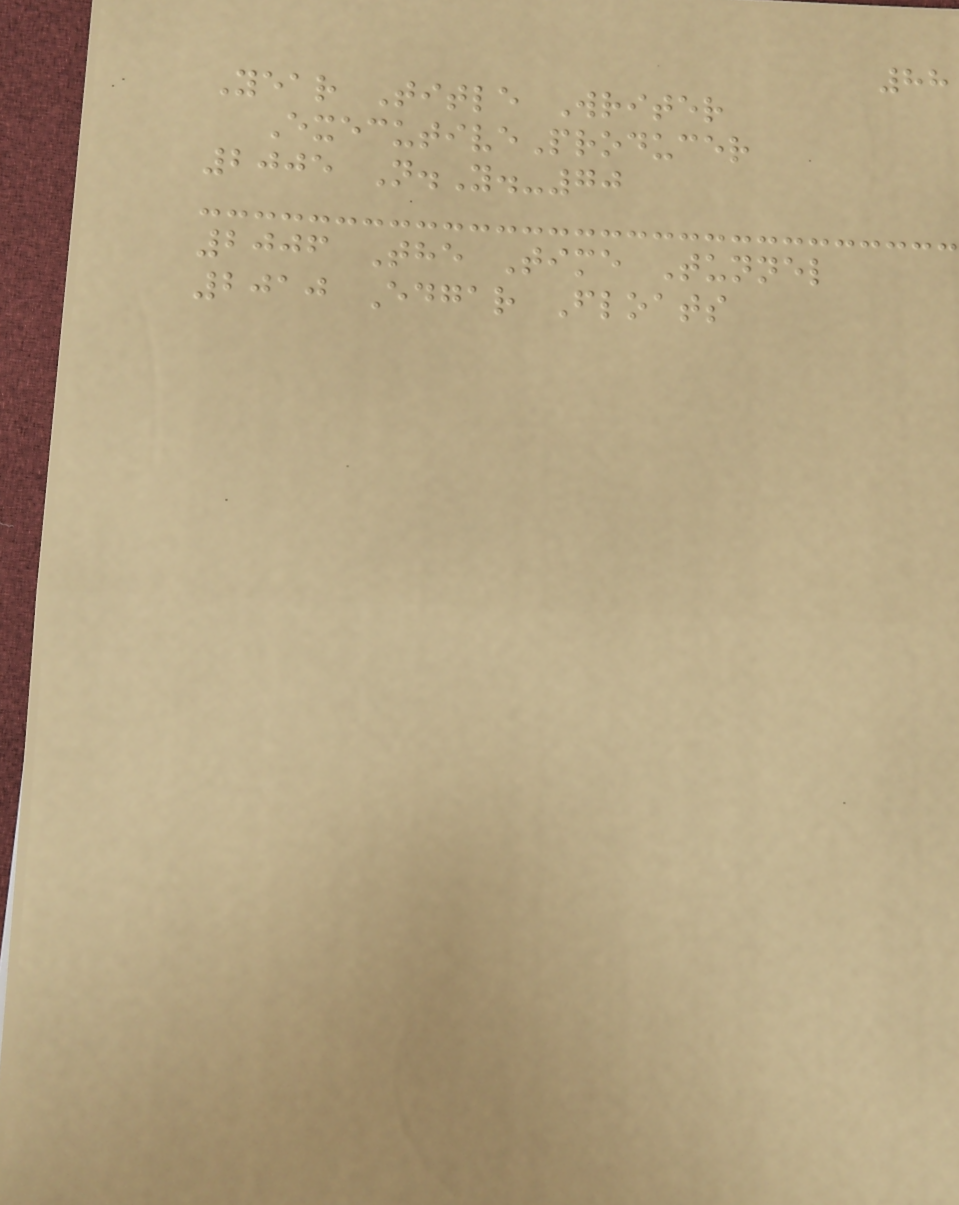88
Year Title Writer
ExecutiveProducer
2005 N.Y.-70
2006 The Time Tunnel
2010 Edgar Floats
